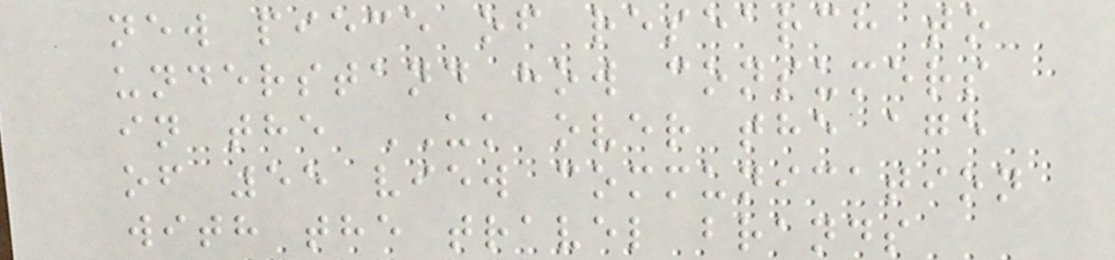new piece of research to
understand how consumers
in the UK over the age
of 55 view communication
with the travel brands
